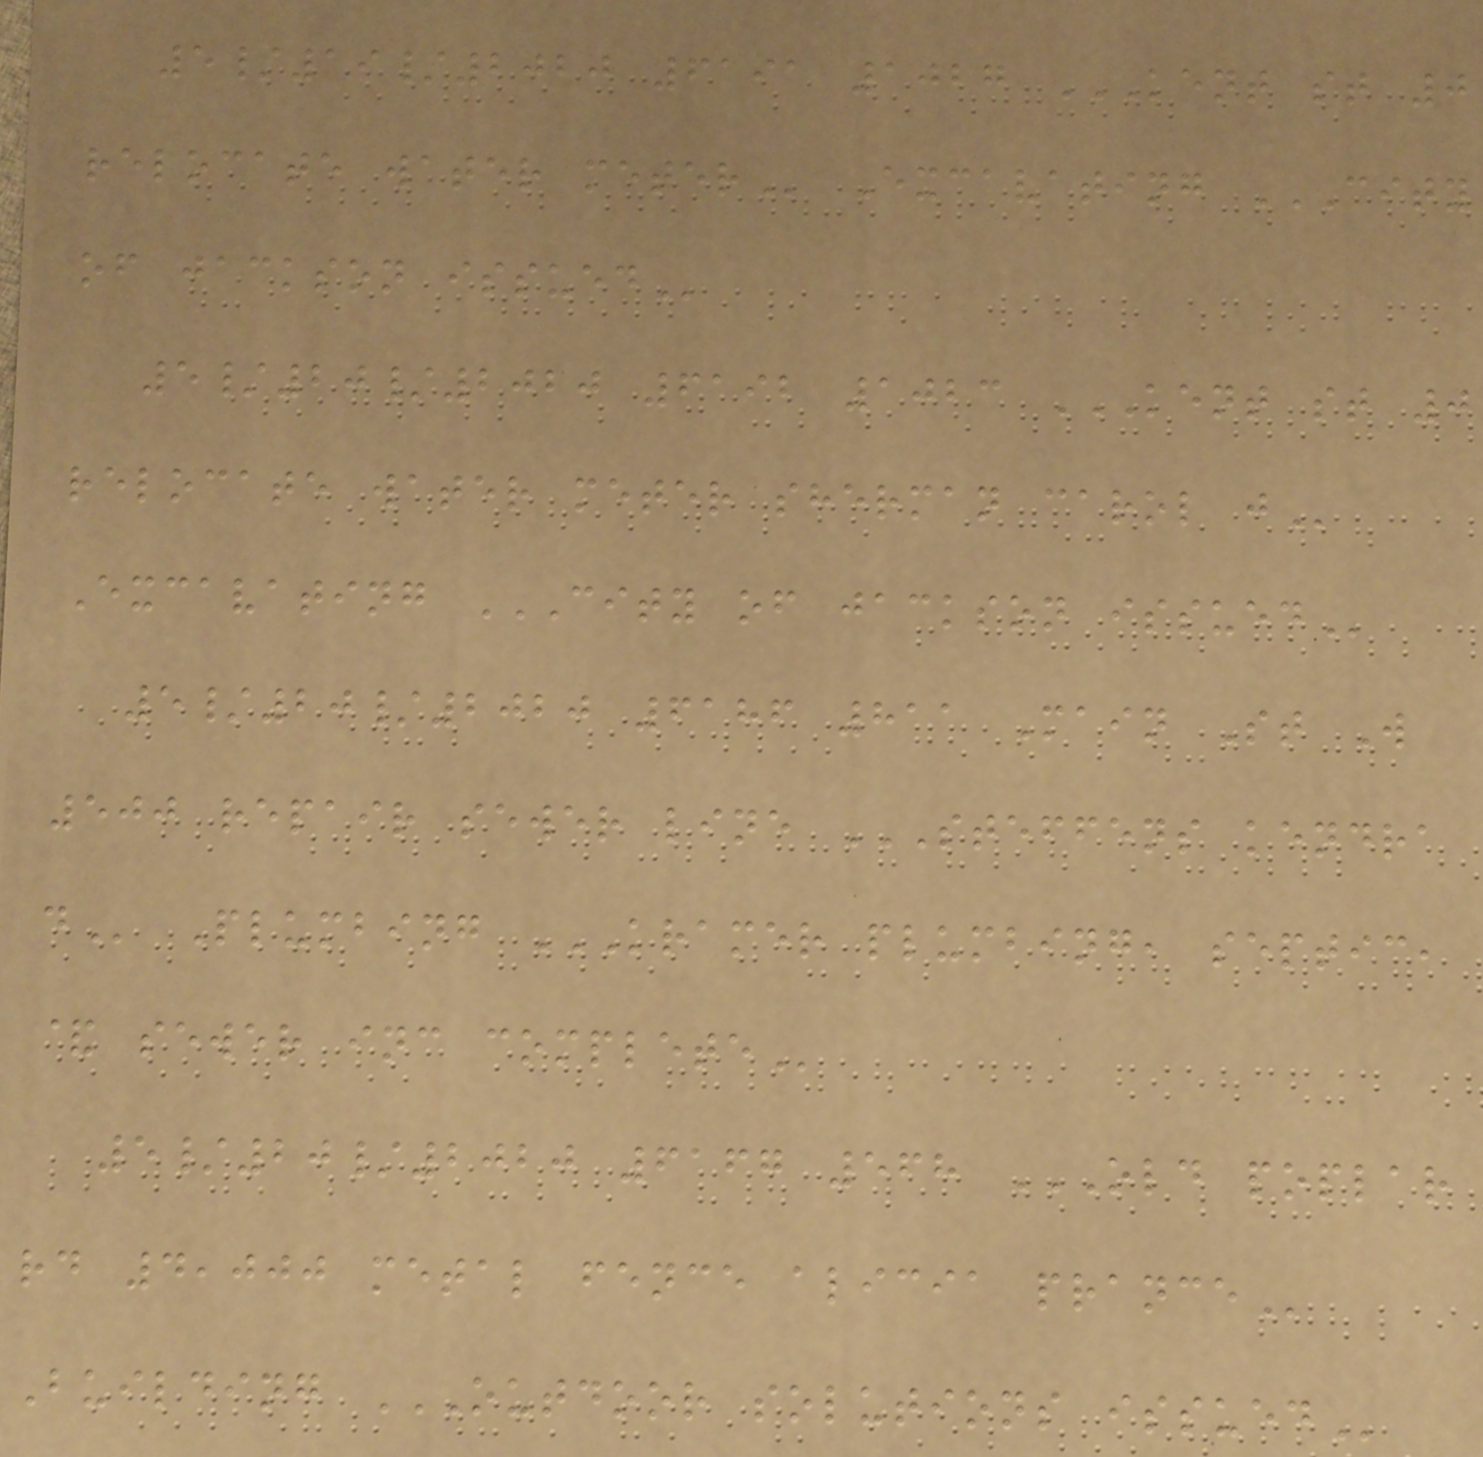5/19/2020 6191 1027 KENT ST 0
RELOCATE WATER METER Excavating CITY
OF JACKSON ISSUED
5/20/2020 6192 1023 KENT ST 0
RELOCATE WATER METER SHERMAN CAROL J
Excavating CITY OF JACKSON ISSUED
5/20/2020 6186 811 Main St W
500 repair sewer line STEFFENS KENDRA
D Plumbing KRAMER PLUMBING, SEPTIC,
& SEWER INC COMPLETE
5/20/2020 6167 568 OLD POPLAR
RD 4,000 METAL FENCE ALICIA PRANCE
Building OUTDOOR SOLUTIONS ISSUED
